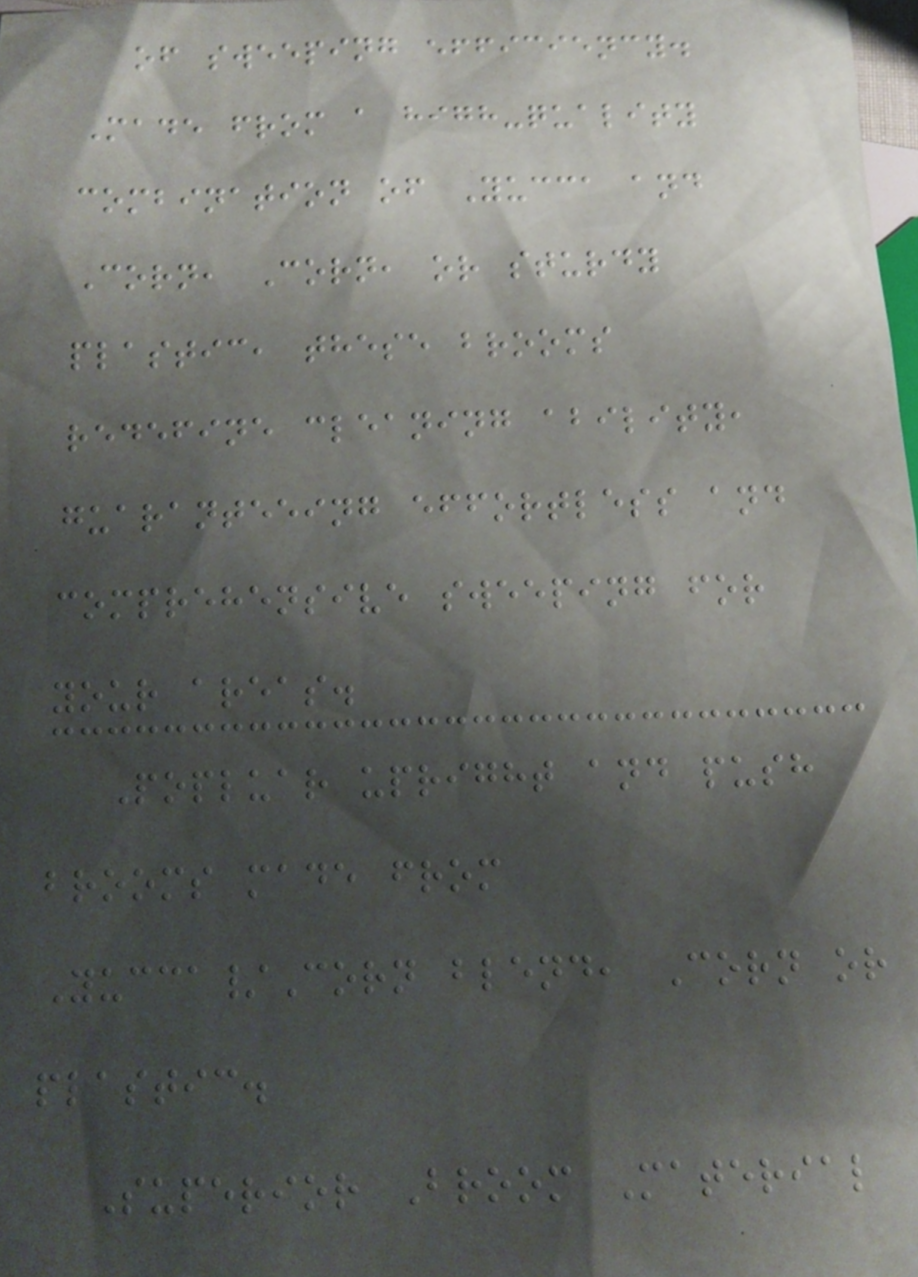of sweeping efficiency.
Made from a high-quality
combination of Yucca and
Corn, Corn, or sturdy
plastic, these brooms
redefine cleaning ability,
guaranteeing effortless and
comprehensive sweeping for
your areas.
Popluar upright and push
brooms made from
Yucca/Corn blend, Corn or
plastic.
Superior Broom Material
